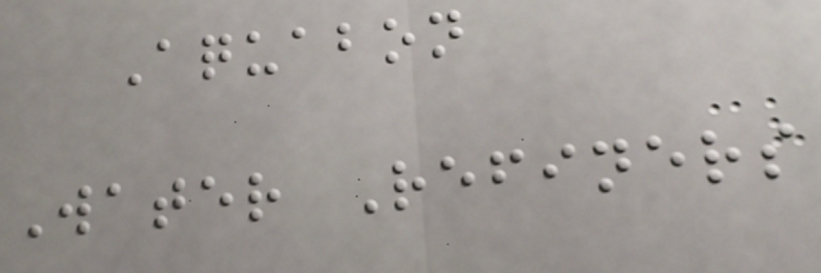Aquabon
Water Refiners
